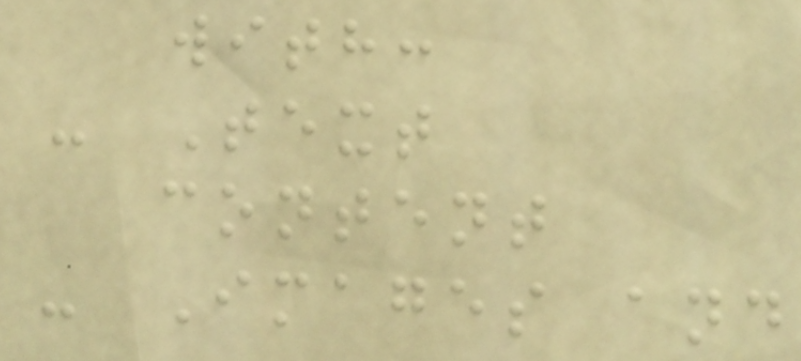with:
- Text
content
- Images and
